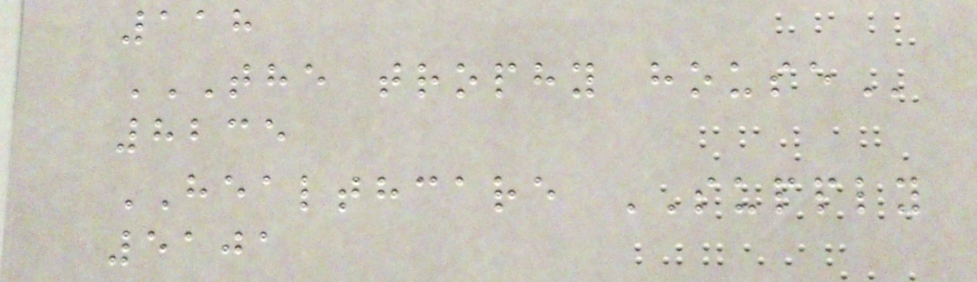118
THE TROPHY HOUSE
8235
HEALTHCARE SUPPLY
5101
